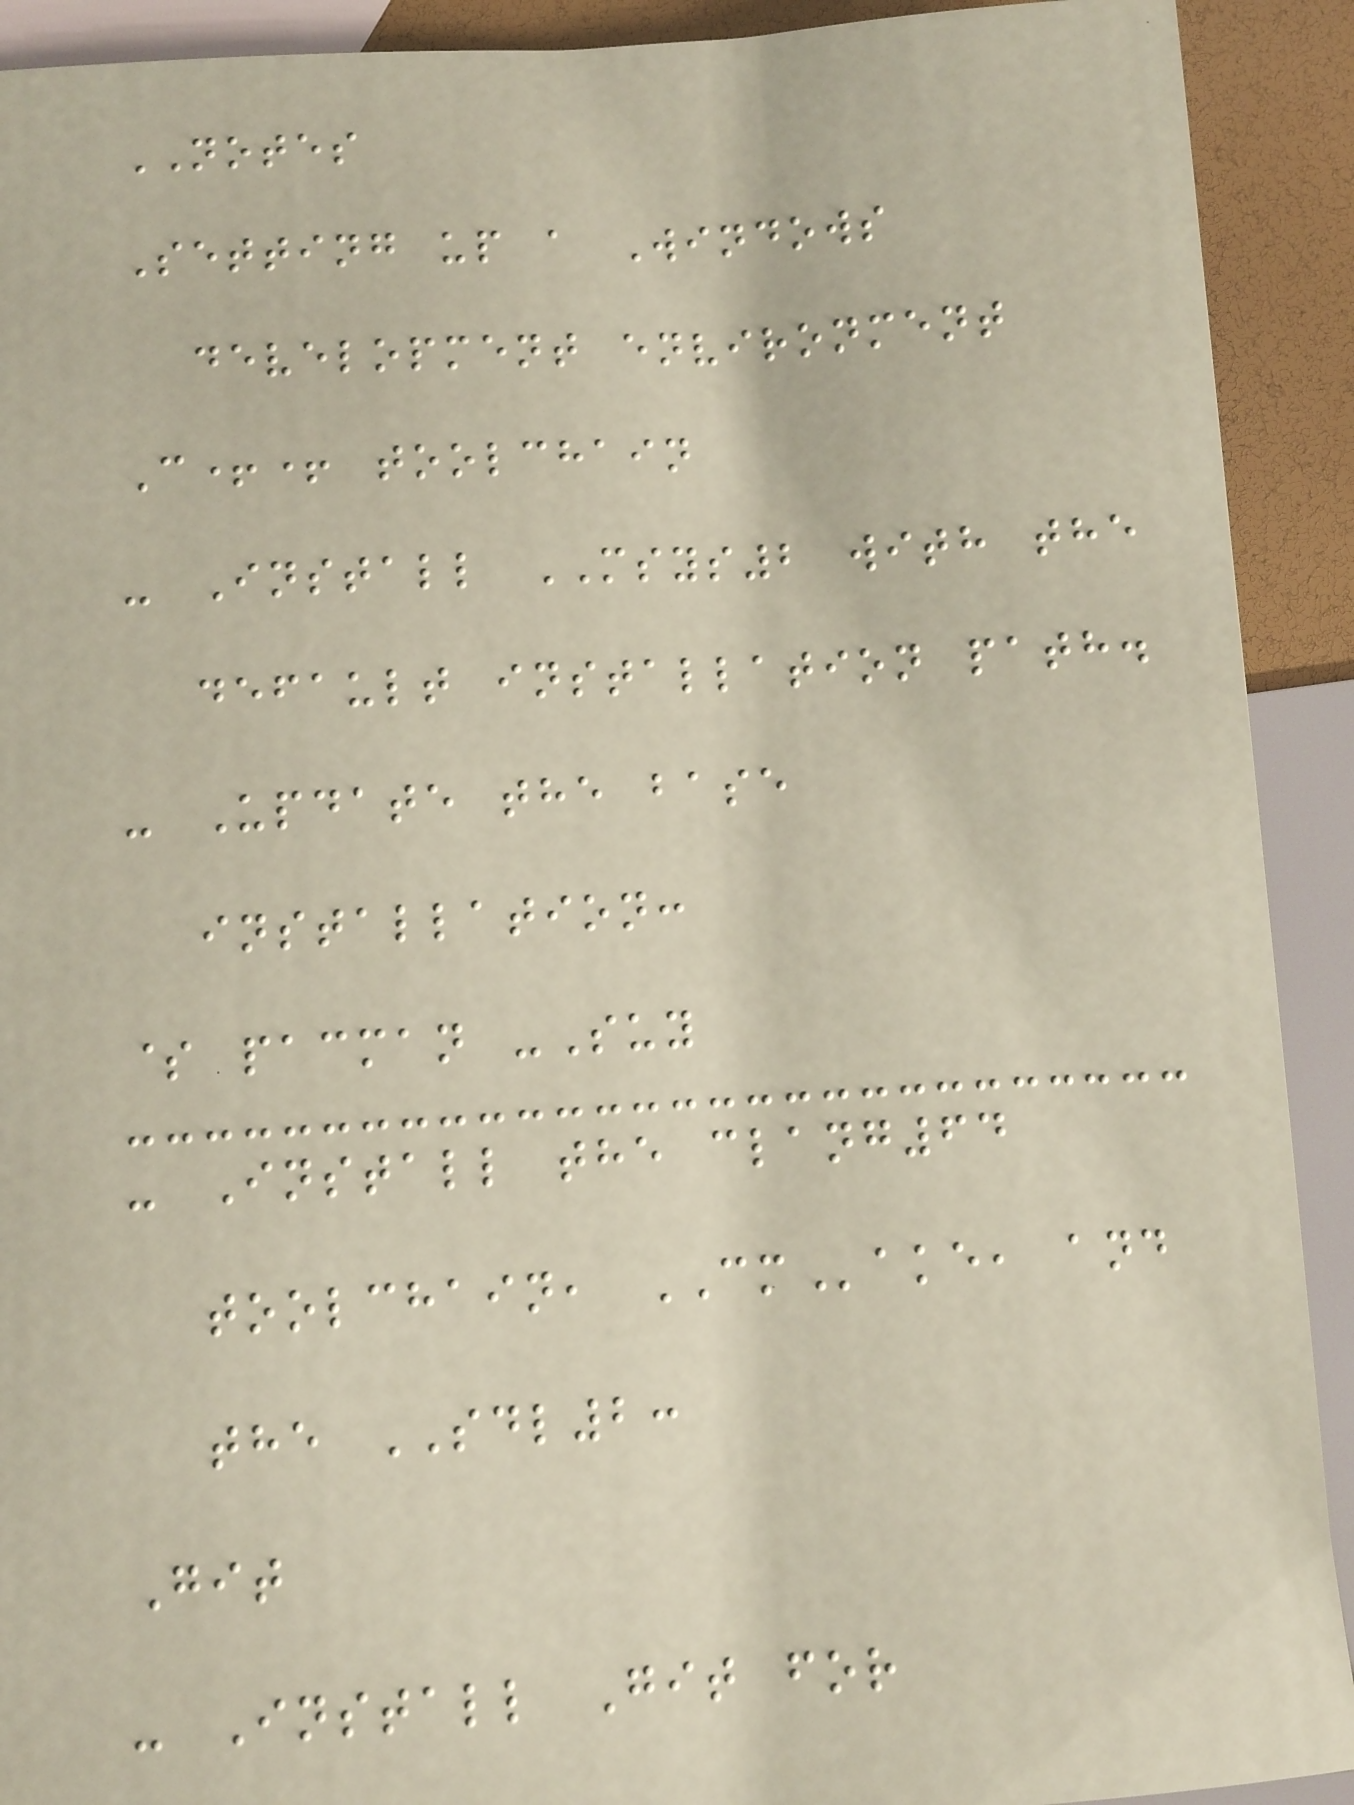NOTES
Setting up a Windows
development environment
C++ toolchain
- Install MSYS2 with the
default installation path.
- Update the base
installation:
$ pacman -Suy
- Install the clang64
toolchain, CMake, and
the SDL2:
Git
- Install Git for
